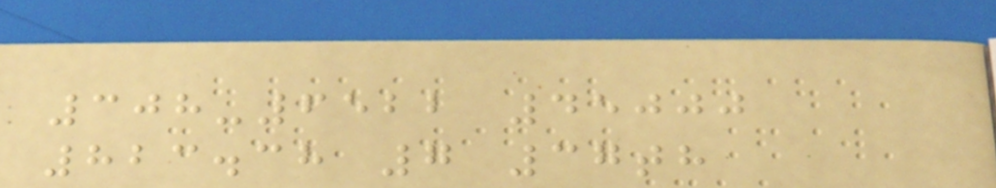308-6522 45000
823.38 7 37th
